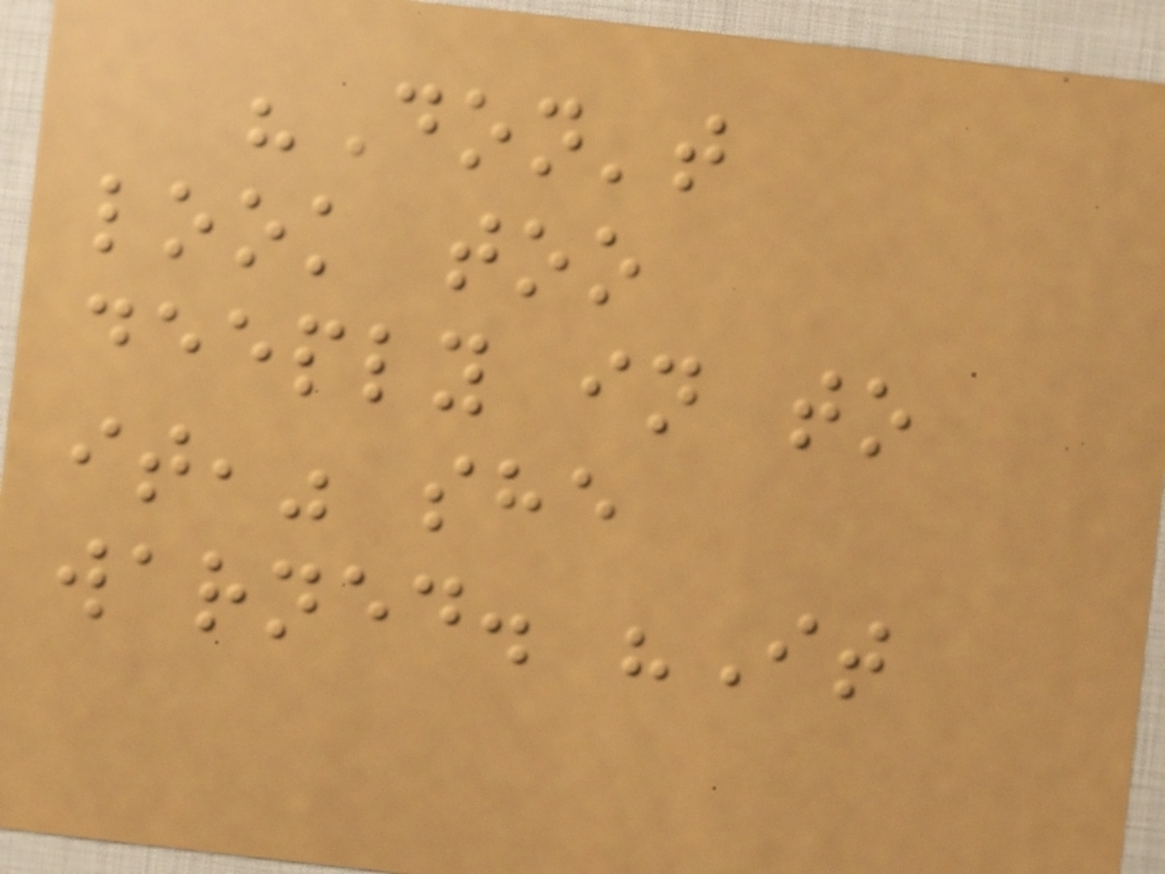"Don't
look too
deeply in to
it," she
warned. "It
